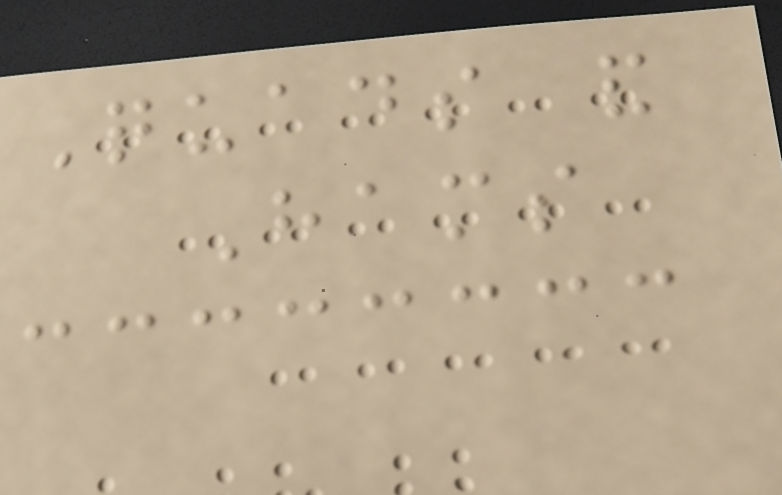Quads and
Hams
